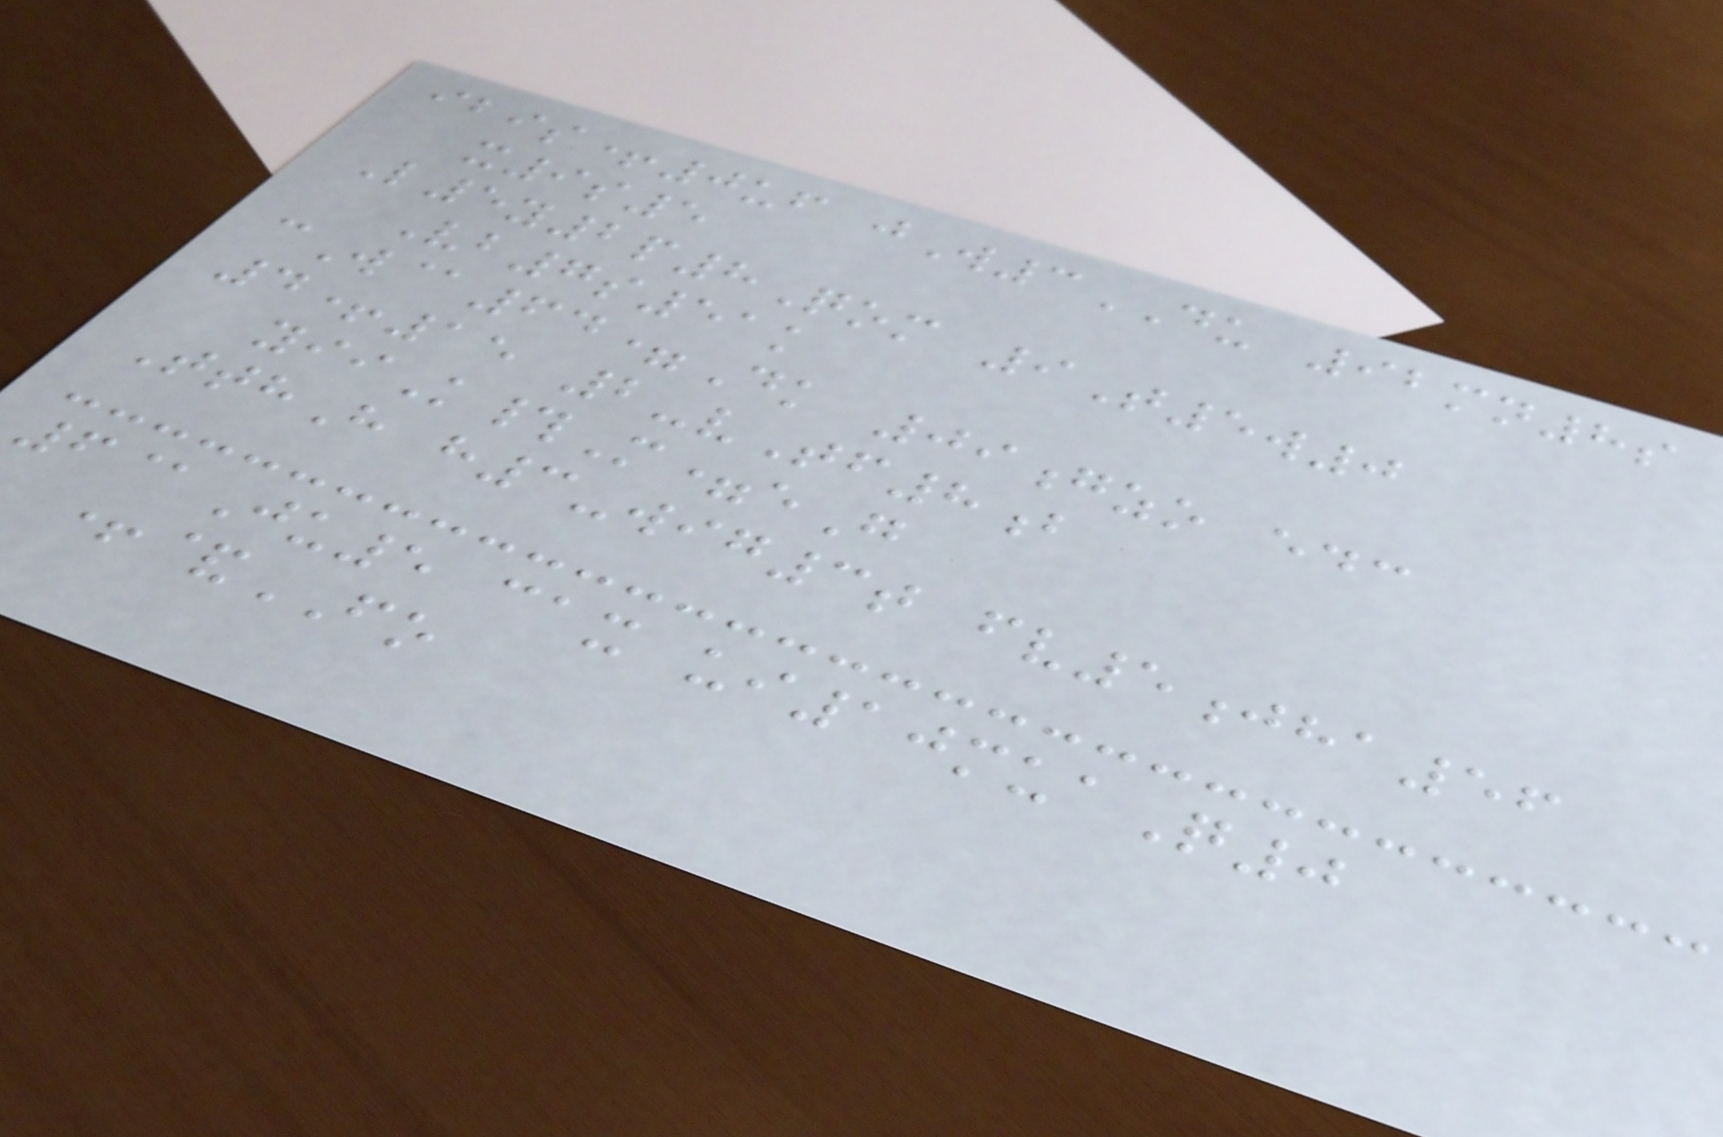ibis+0uf jW3DU 92mn8s
x9s5
L5y2p8Qom 9T5w0
Vb7s51k
cW@64=Dk 09gzo edc
4+15 2-vTf8b
yiiK#M=eG
TthH h3-wig3t fv5jha56
6@Ju5 cax ui10muaQ0
+&FO
